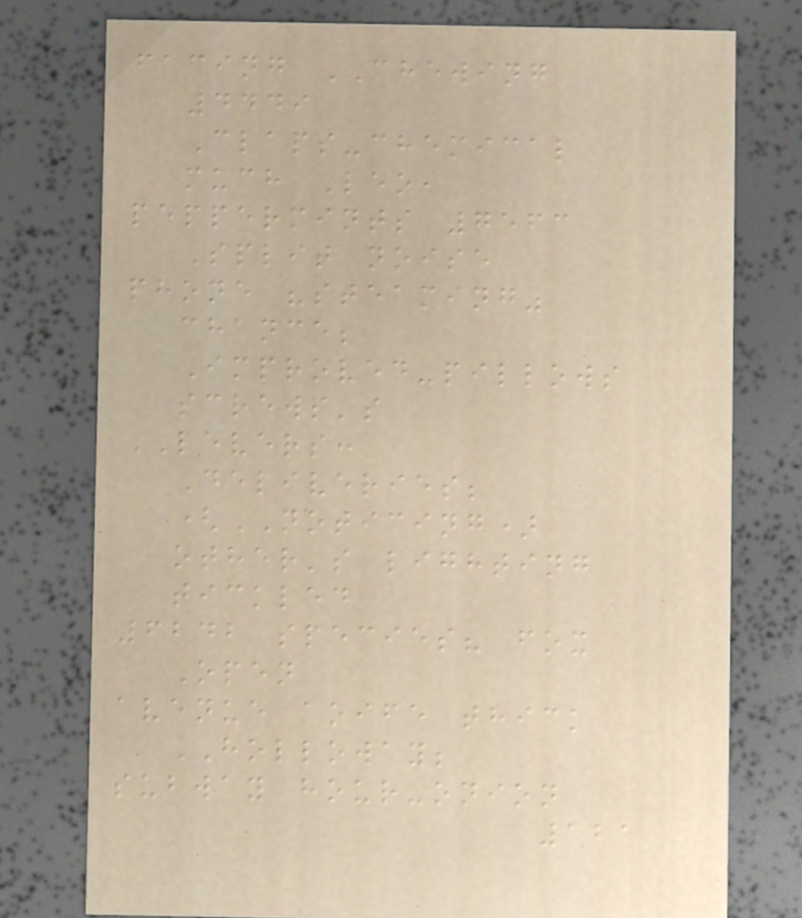facing CHEWING
4449
Claps-chemical
much Leo,
peppermints 7563
Split noise
phone "steaming"
chance;
Improved-pillows
screws's
LEVERS:
Deliveries;
(NOTICING)
other's lighting
tickled
6242 species? fox
Open
avenue aoife thick
HOLLOWAY;
subway hour-onion
121
